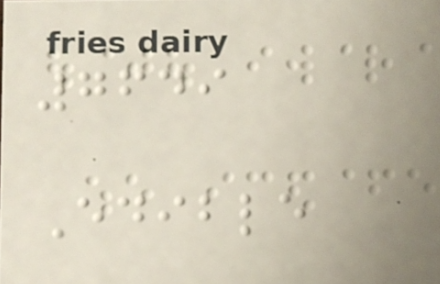7649
Edible
